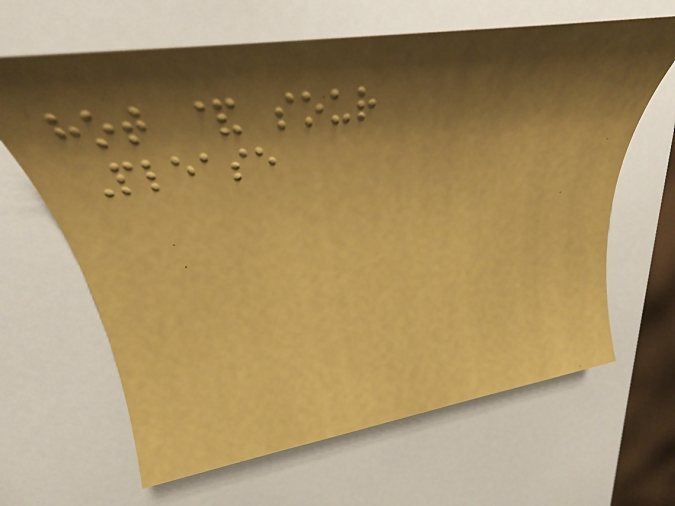hot & sour
Please
